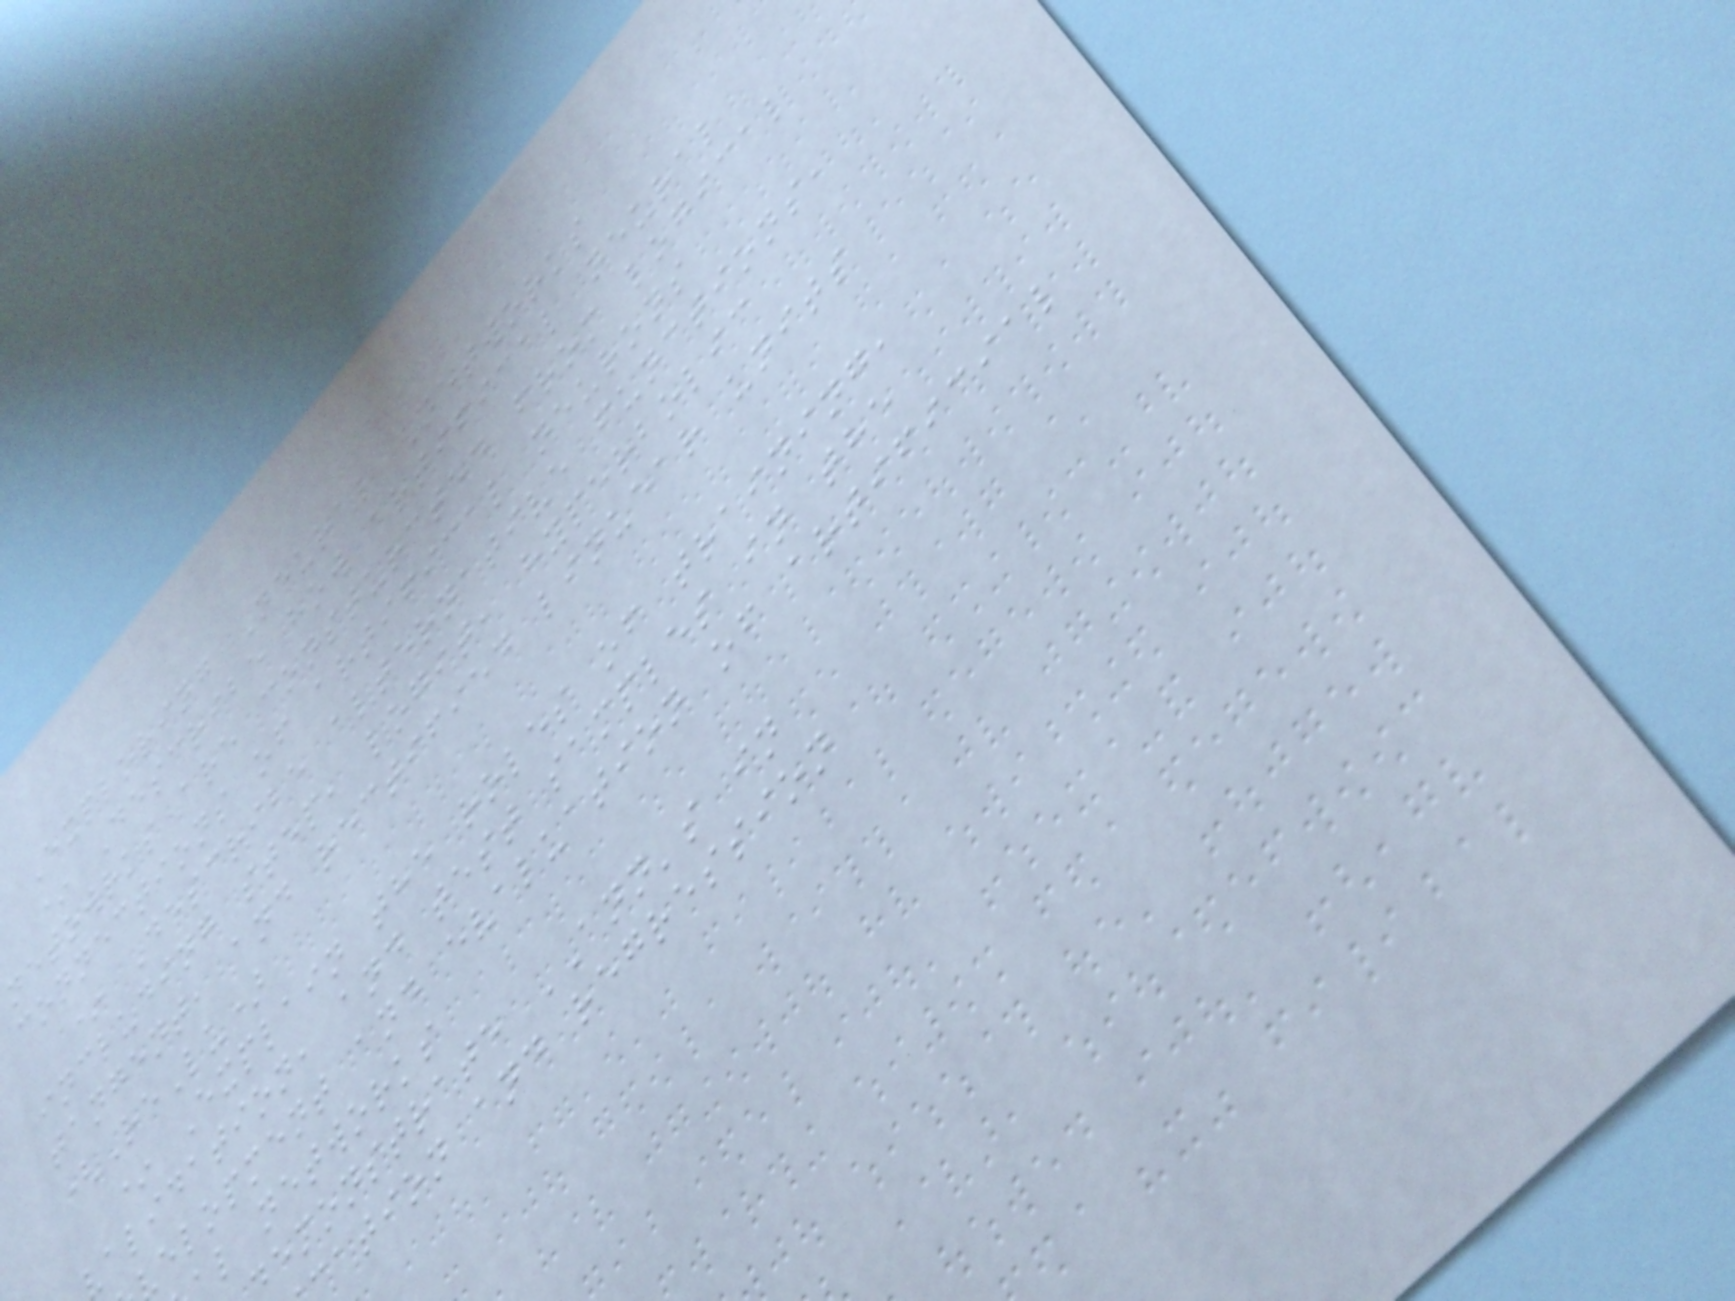Exploring Neural Networks
* Describe how artifical neural
netowrks are consturcted from logical
connections of artifical neurons
* Describe alternative functions,
including step, logit, hyperbolic
tangent, and rectified linuear units
(ReLu)
* Explain the roles of training,
validation, and test samples in the
elopment and evaluation of artificial
l networks
emonstrate ANN's in
ation and regression
